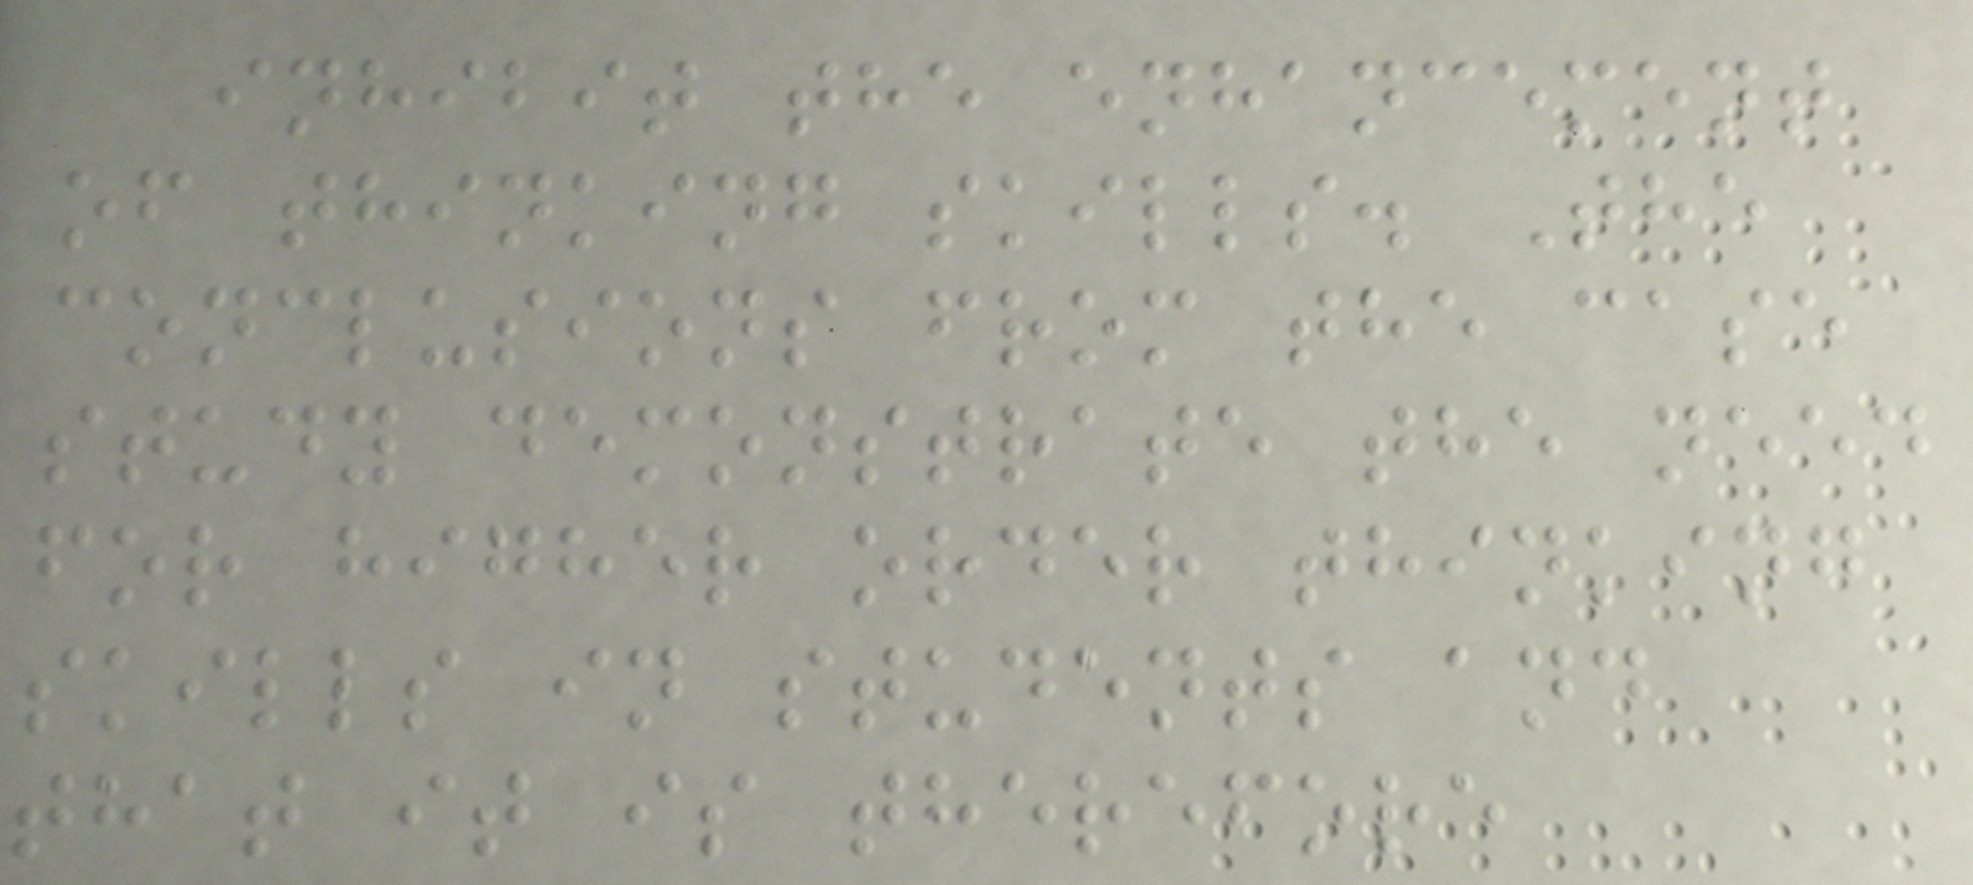inhibit the enhancement
of thinking skills. The
conclusions from the case
study demonstrate the need
for higher order thinking
skills in students and
that it is therefore
